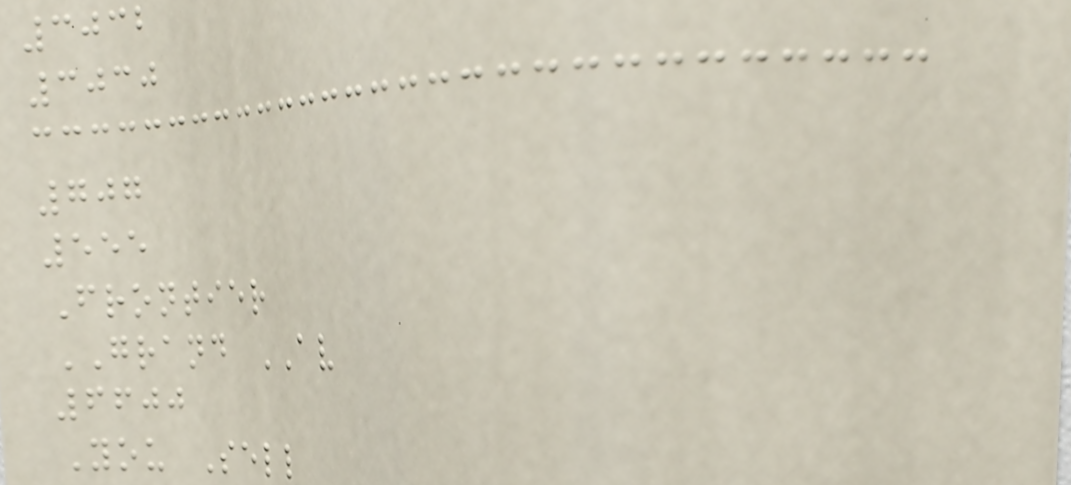3032
3030
707
555
Frontier
GRAND AV
6600
You Sell
